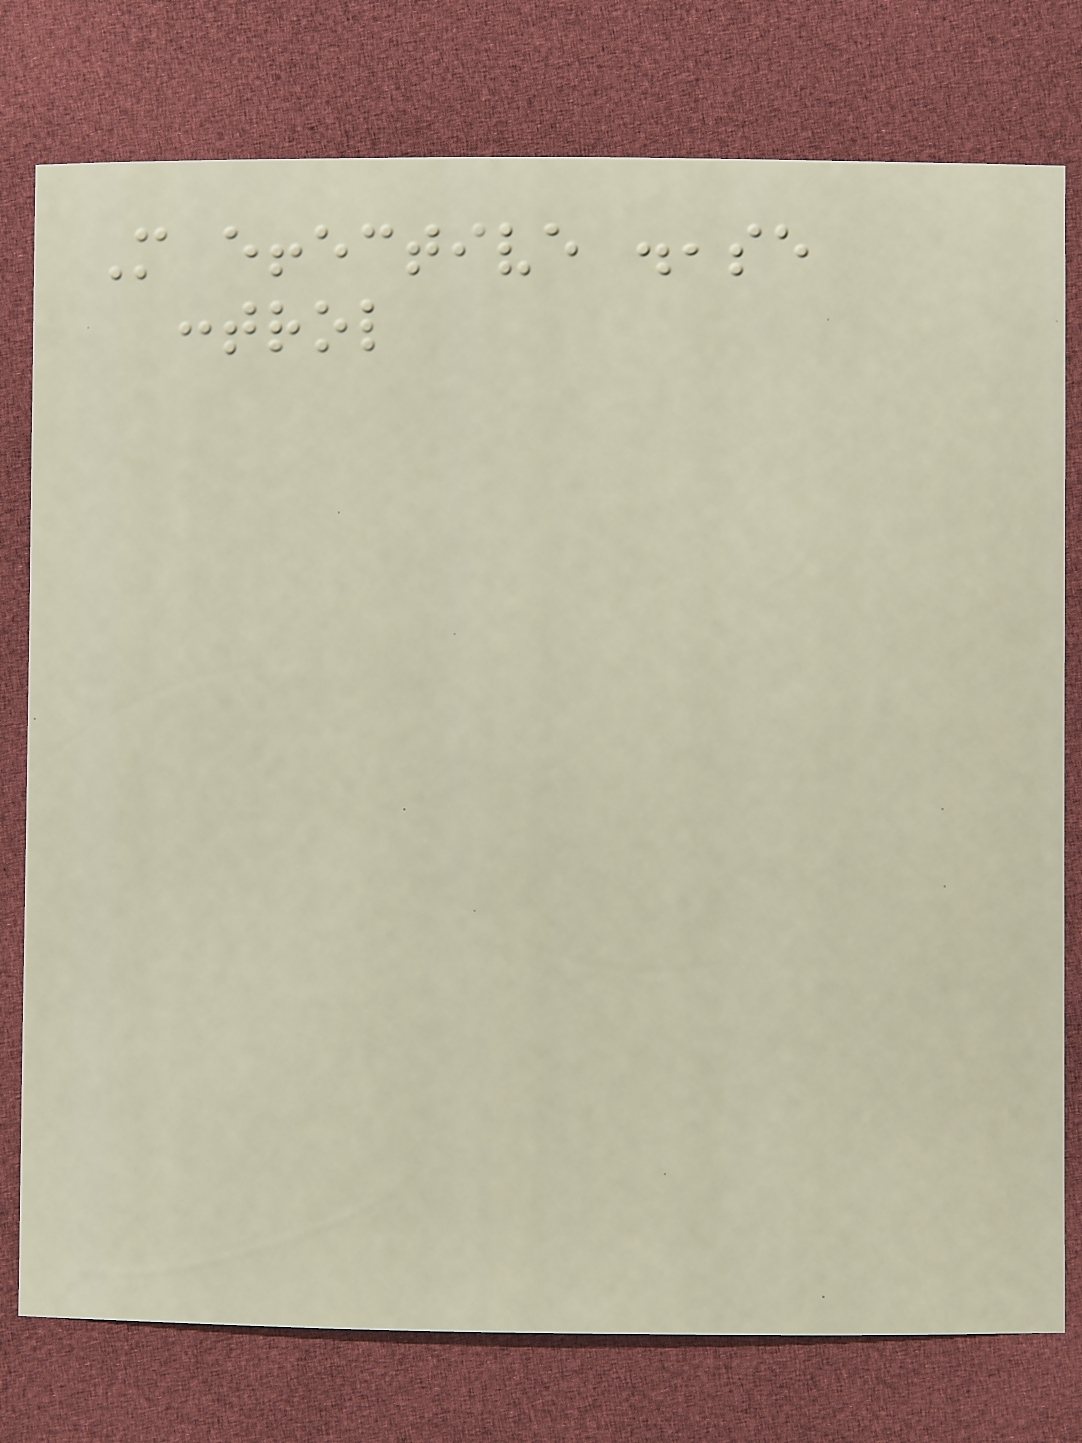More effective disease
control
